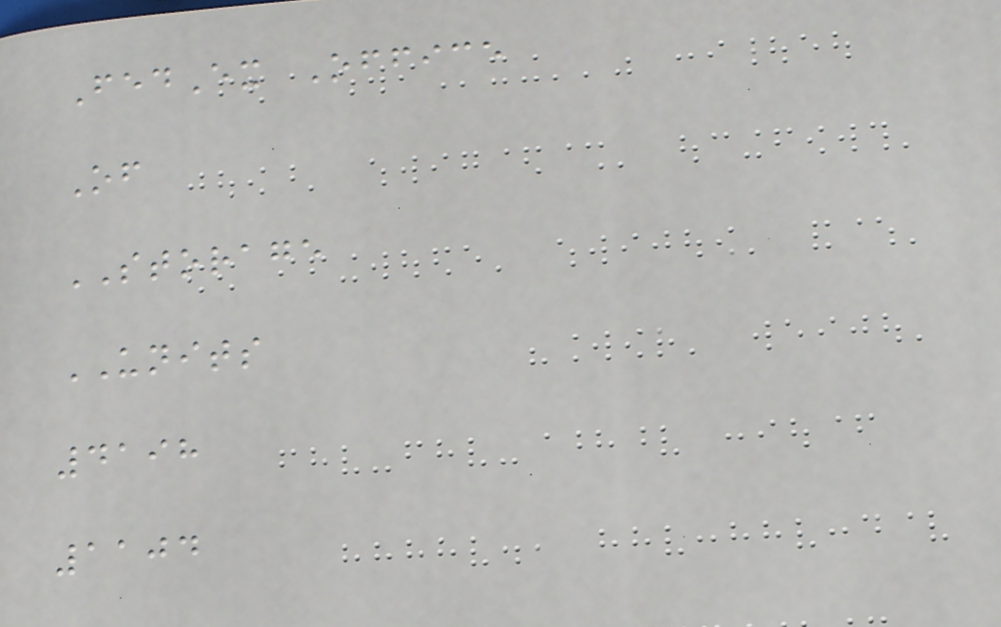FedEx Office
Of
STORAGE
UNITS
4198
1104
